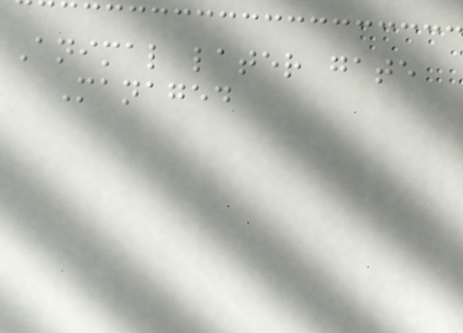Animal later gate
Managed
